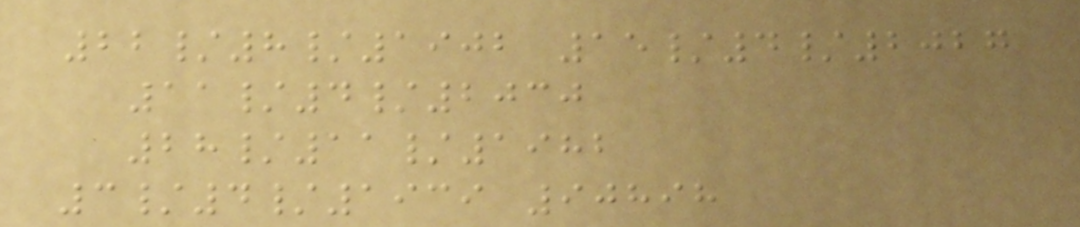22/8/1902 15/4/2027
11/4/2030
28/11/1982
3/4/1939 90898
